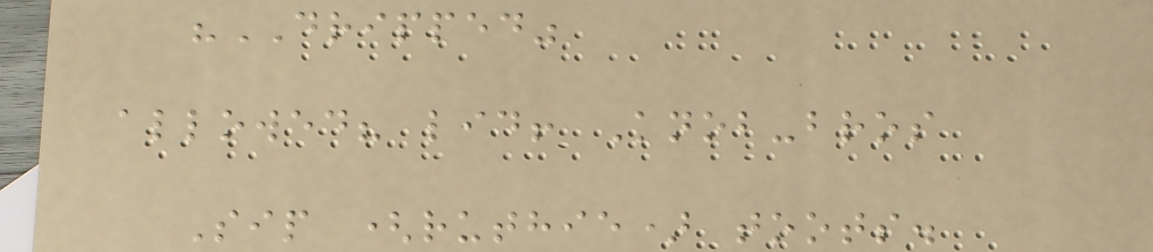"DRIPPED"
allowed? lid! Knob-bros
Sip (ruthie) toots.
